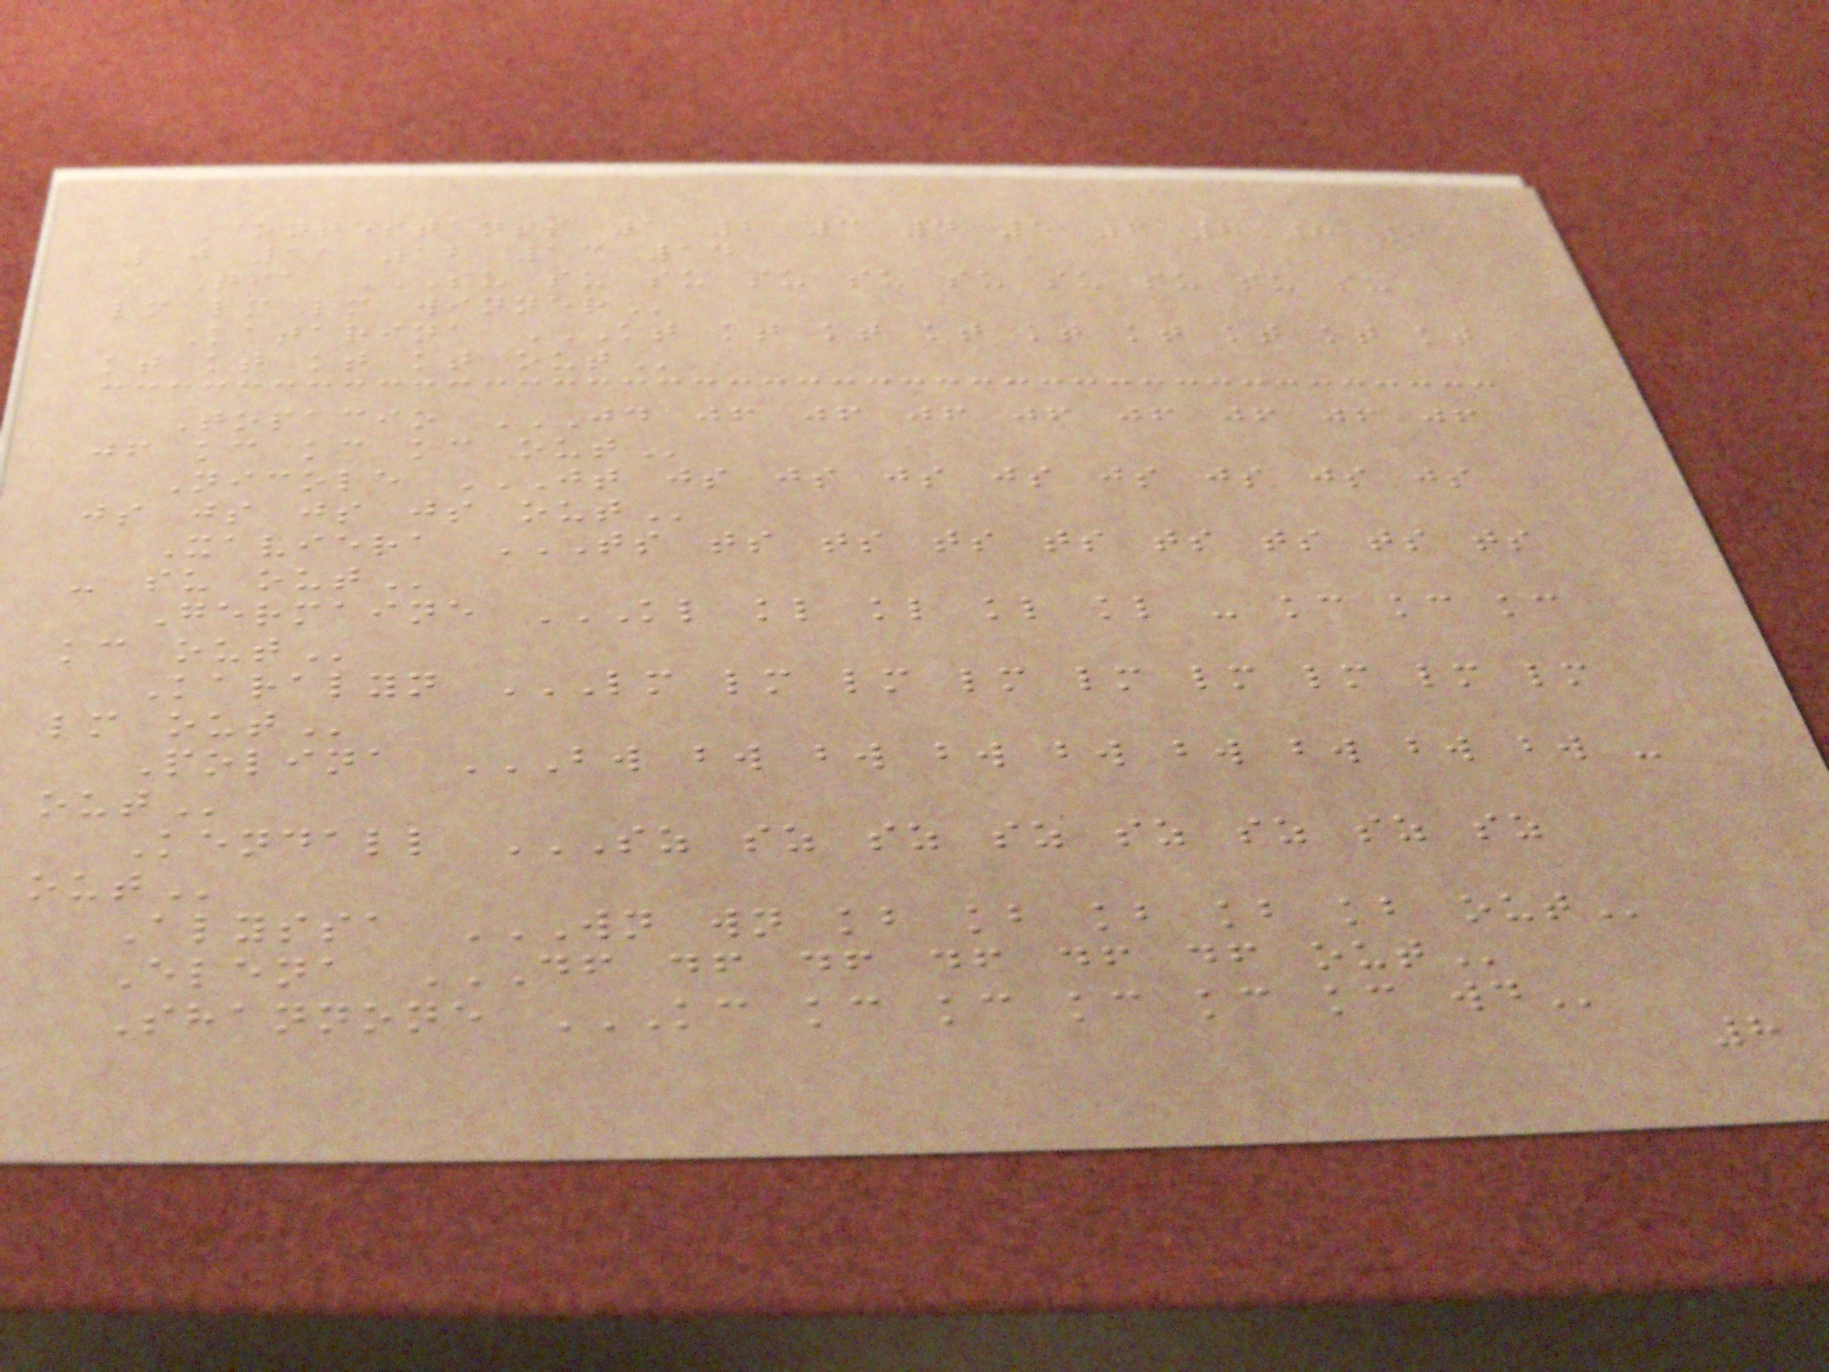Contestants 1 2 3 4 5 6 7 8 9
10 11 12 13 14
Tia SU SU SU SU SU SU SU SU SU SU
LM LM LM WINNER
Katarina KT KT KT KT KT KT KT KT KT
KT KT KT KT OUT
Topacio JD JF JF JF JF JF JF JF JF
JF KC KC KC OUT
Nicole JT JS JS JS JS JS JS JS JS
JS JS JS JS OUT
Xaviera TS TS TS TS TS TS TS TS TS
- SU OUT
Germaine KL KL KL KL KL - KC KC KC
KC OUT
Karalyn LM LM LM LM LM LM LM LM LM
LM OUT
Polina BW BW BW BW BW BW BW BW BW -
OUT
Kendall SZ SZ SZ SZ SZ SZ SZ SZ
OUT
Alyssa WN WN KB KB KB KB KB OUT
Elena DF DF DF DF DF DF OUT
Shannone KC KC KC KC KC KC WD
8
